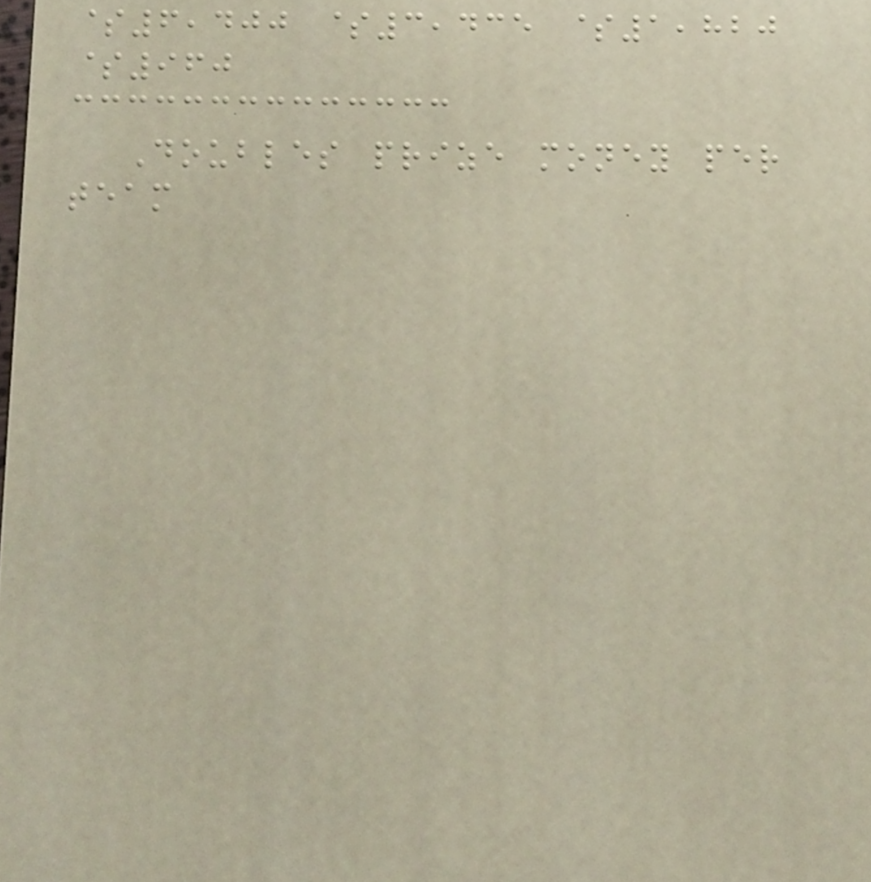$6,400 $3,435 $1,820
$960
Doubles prize money per
team
